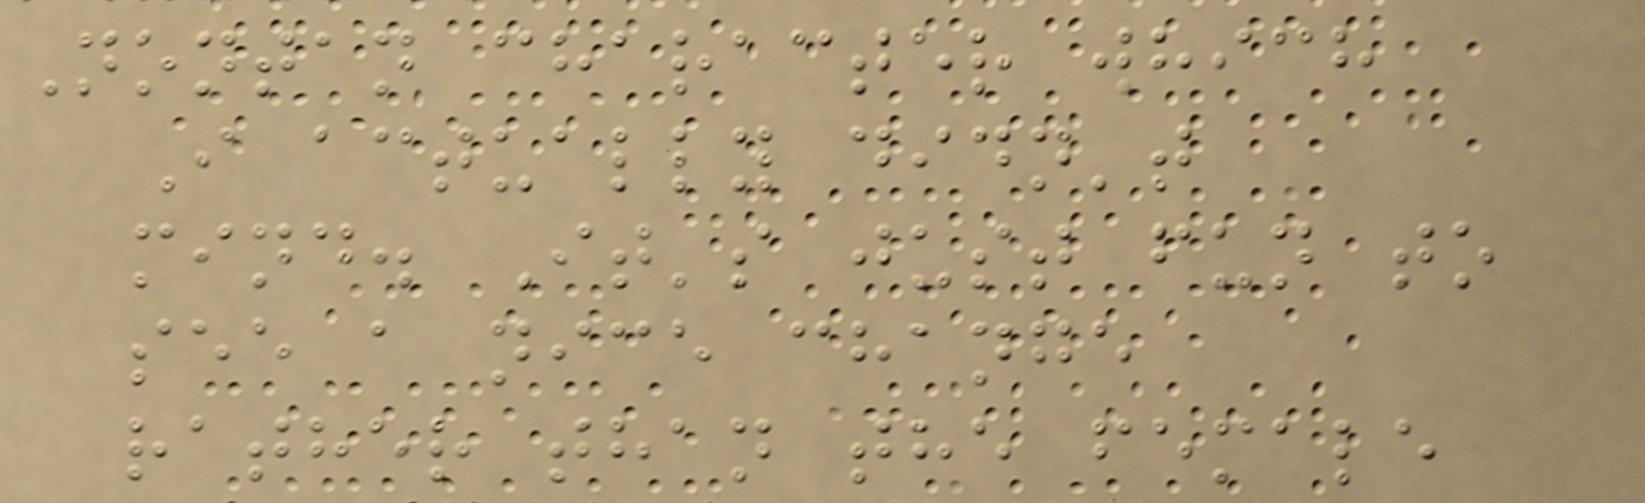Nontan character which
I actually didn't
mind. It's just fun to
see a nice change
rather than the female
